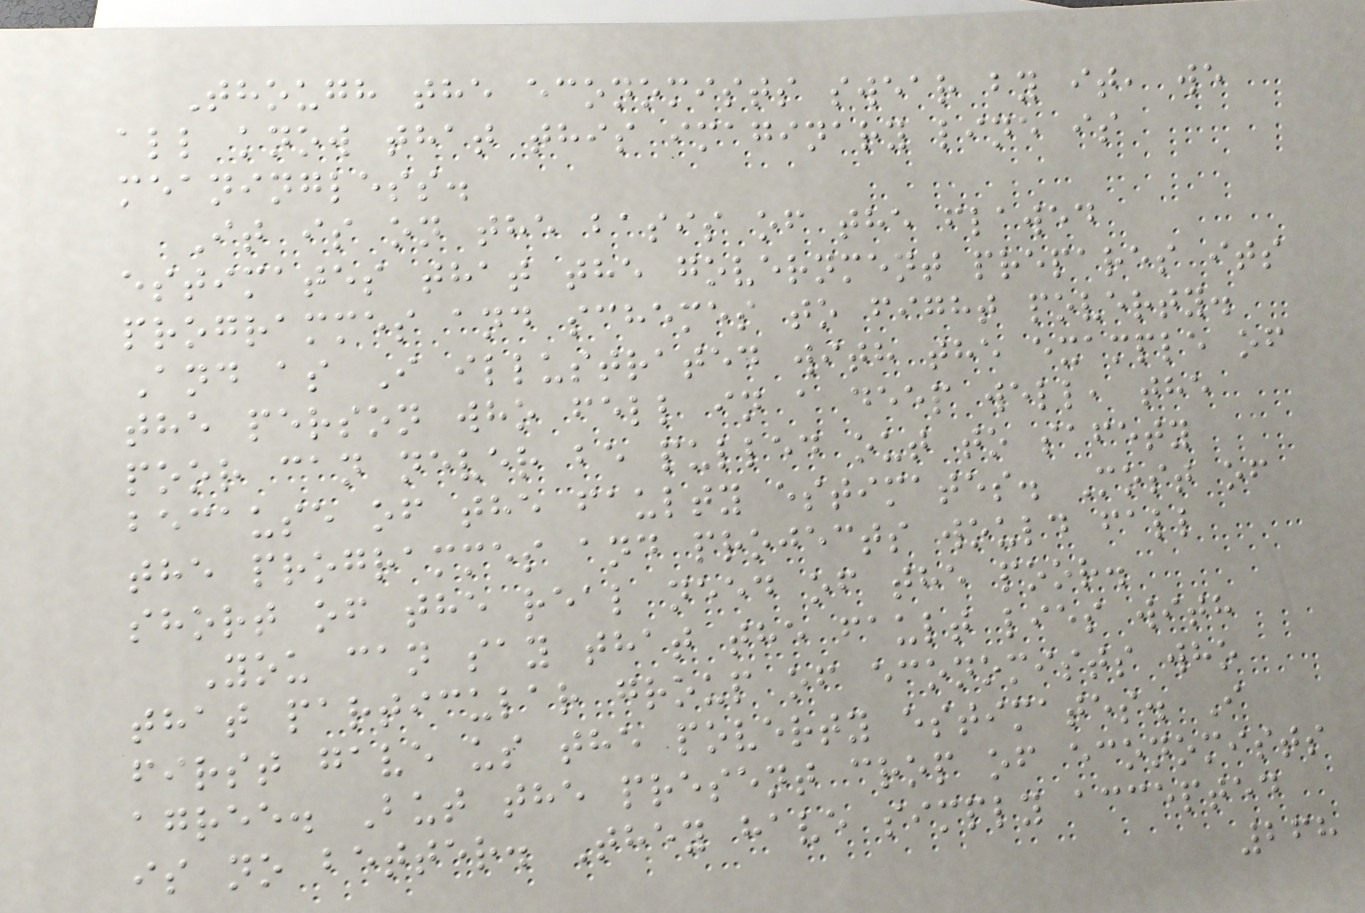Though the economists swear by it, we
all know that this imaginary line is
meaningless.
It is on the basis of the flawed
estimates that the government prepares its
programmes and schemes to fight poverty.
And as I illustrated with the example of
the person who fell in a deep well, the
poor can never be pulled out to safety
because of the faulty estimates. Most of
the programmes and projects would fall
short of the real need of the poor.
You can say that the fault lies with
that particular group of economists who
first gave us the poverty estimates. I
agree. But the present crop of economists
is no better. They have simply accepted
268
